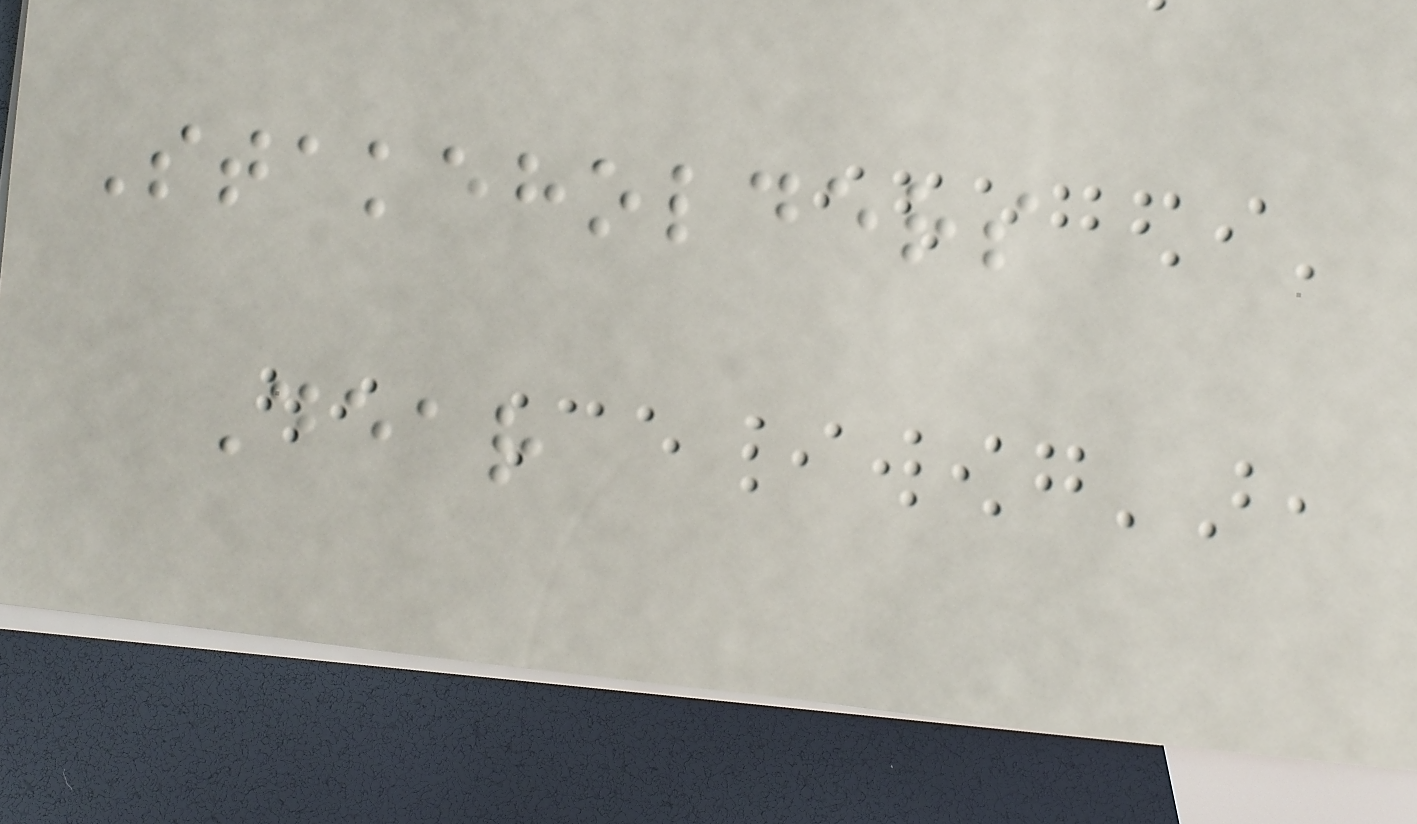Stakeholders
Dear
